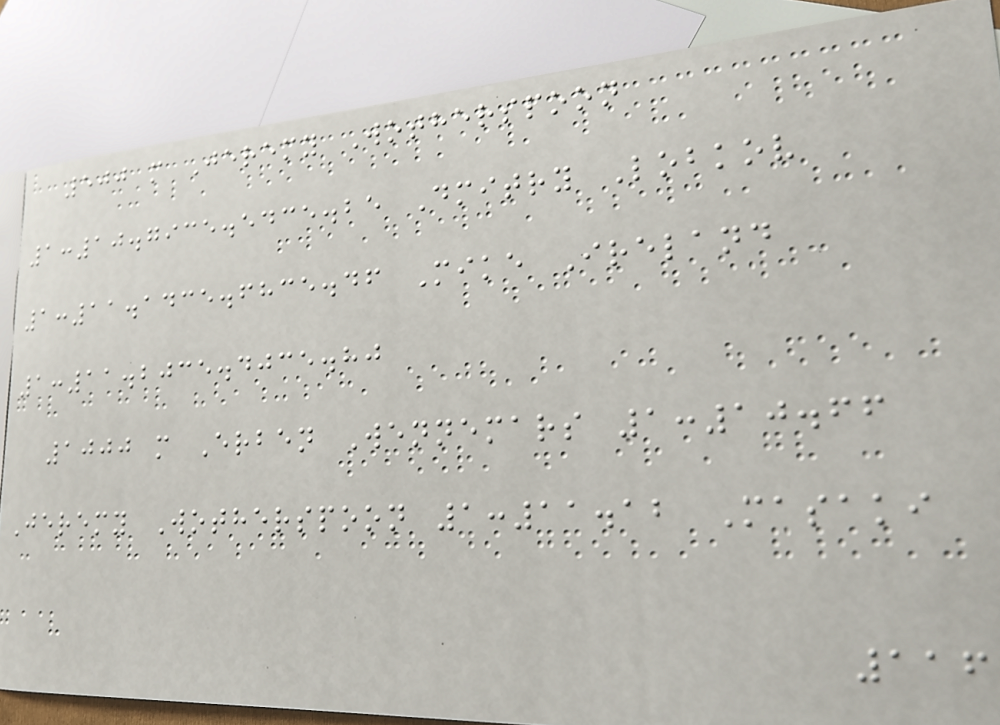500 m Jeremy Wotherspoon
1:10.7935.5435.25 Dmitry Lobkov
1:11.1435.6835.46 Mike Ireland
1:11.2035.4035.80
1000 m Erben Wennemars 1:10.66
Jeremy Wotherspoon 1:11.12 Masaki
116
